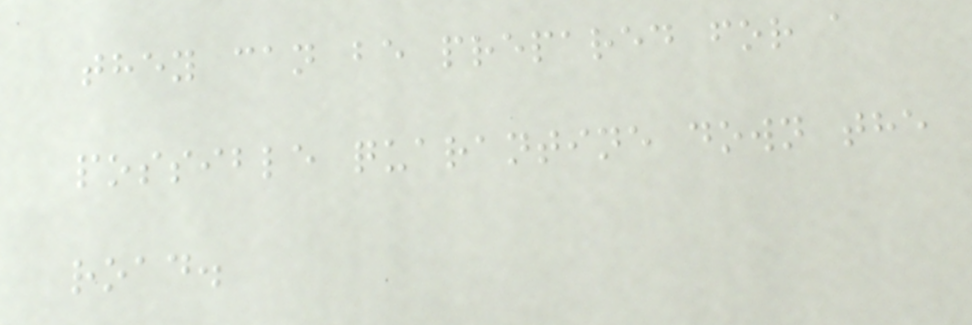they can be prepared for a
possible quarantine down the
road.
